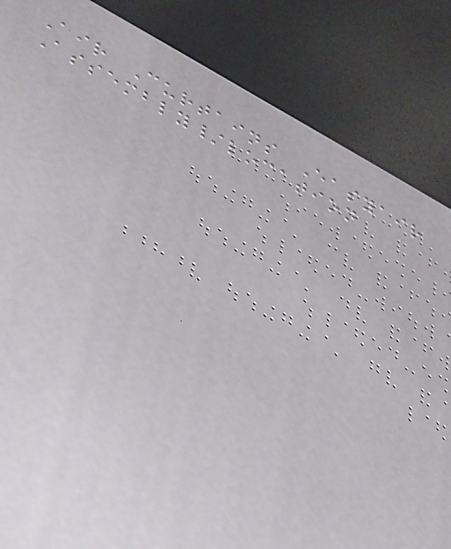Air Curtains Easyair
Assembly/location
